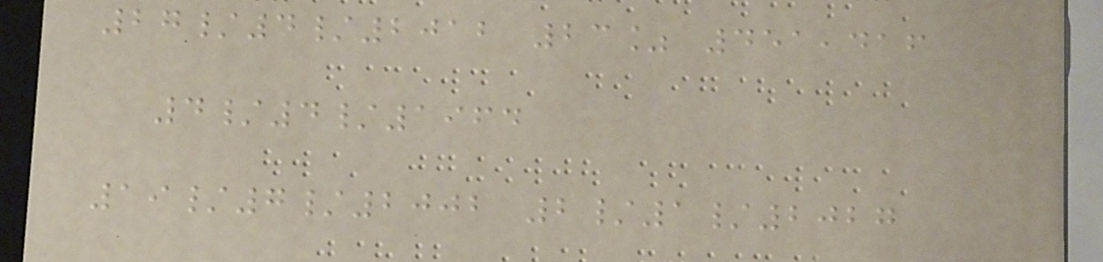27/4/2012 23% 451,416
4/4/1964
19/7/2002 2/1/2027
